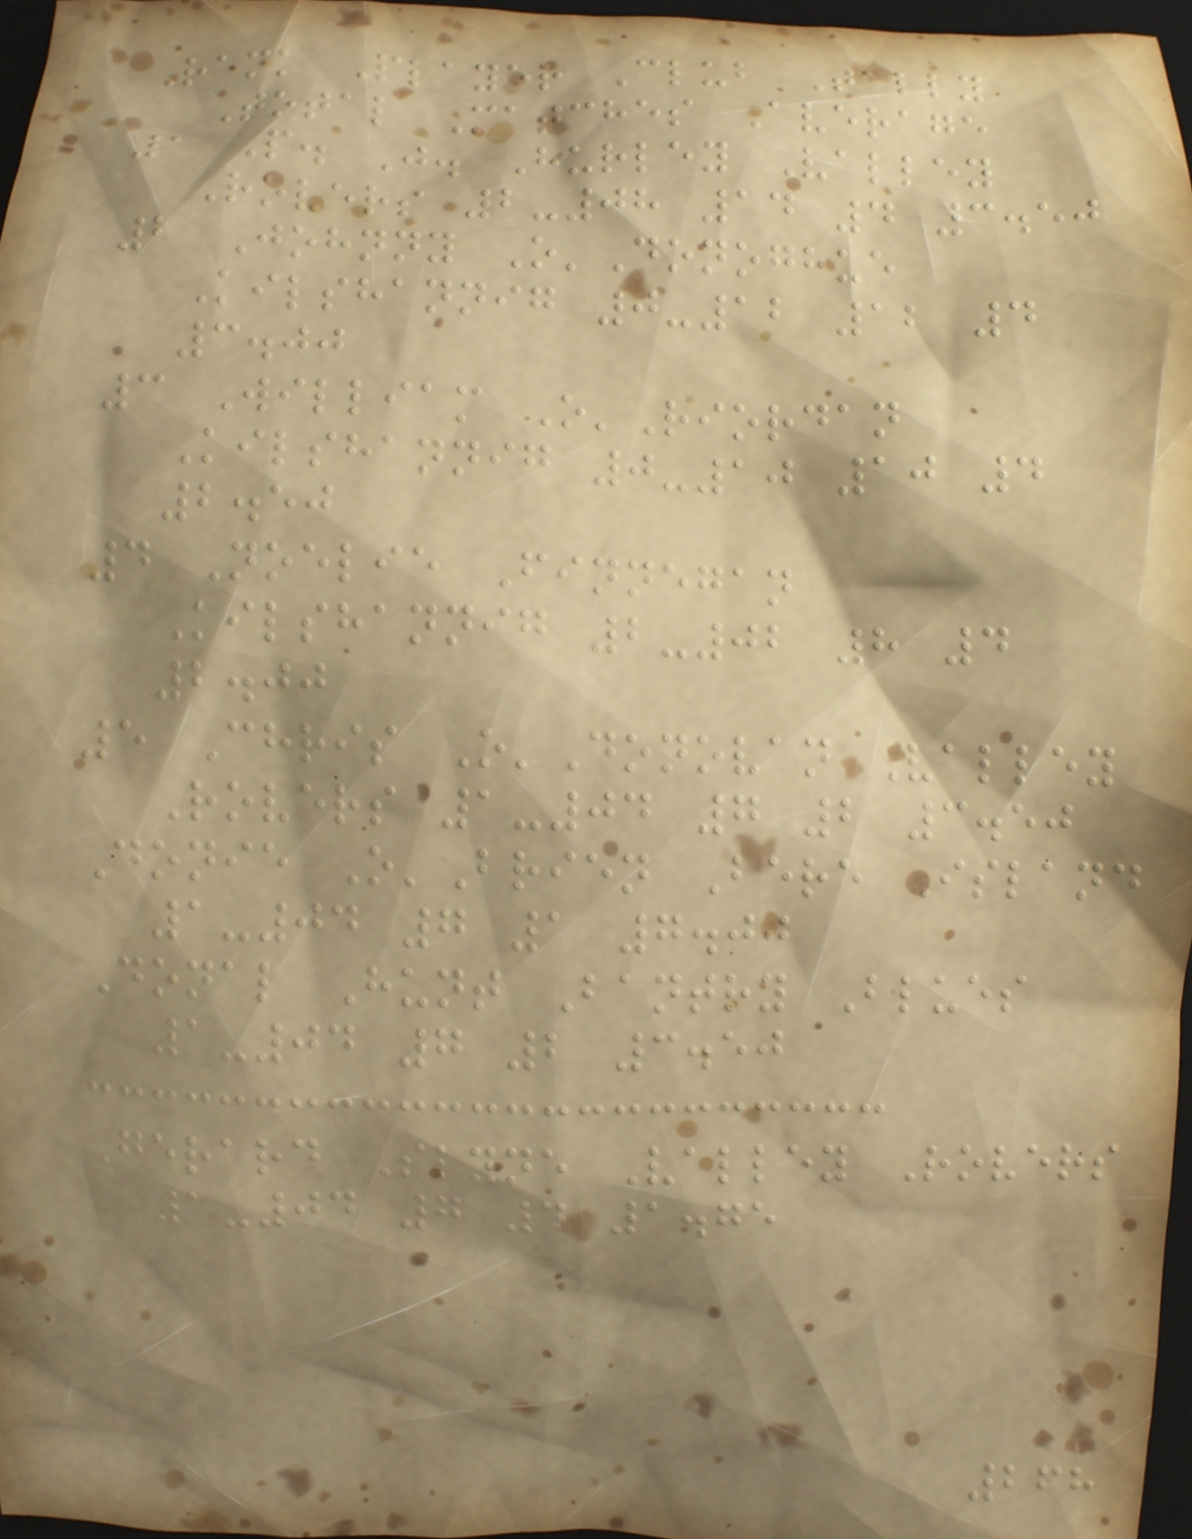Rank Player Club Tally
Total Matches Average
1 P. J. Hurley Valley
Rovers 2-08 14 4 3.50
2 Johnny O'Donoghue
Kilshannig 0-12 12 4
3.00
3 William O'Riordan
Kilshannig 0-10 10 4
2.50
4 Noelie Finnegan
Kilshannig 2-02 8 4
2.00
5 Chris O'Donovan Valley
Rovers 1-04 7 2 3.50
Donie O'Brien Bere Island
1-04 7 1 7.00
Donal Hunt Bantry Blues
1-04 7 2 3.50
Gerard Slyne Valley Rovers
1-04 7 4 1.75
268
